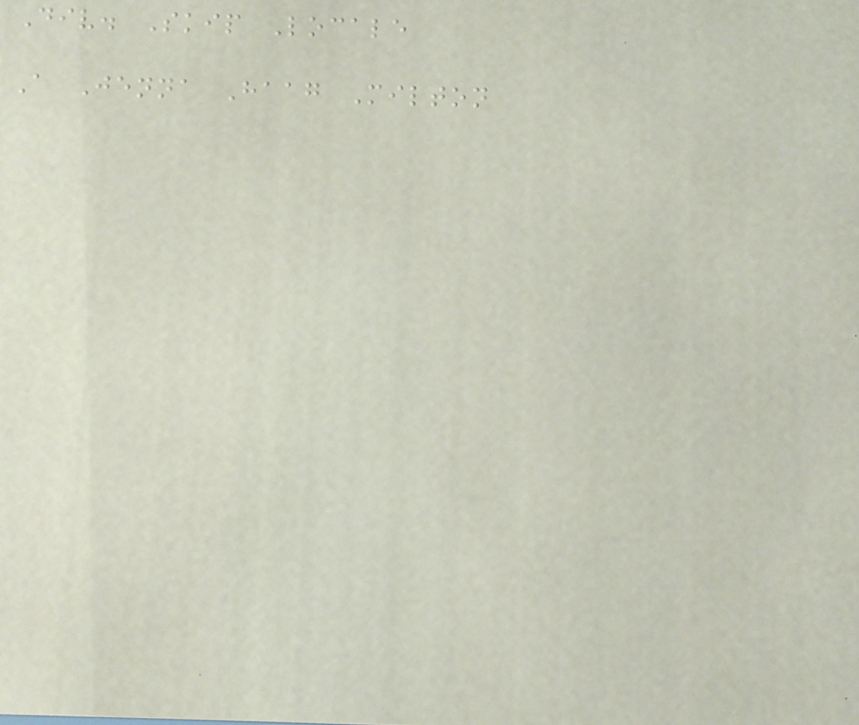Div. Skip Locale
A Jenna Haag Milton
